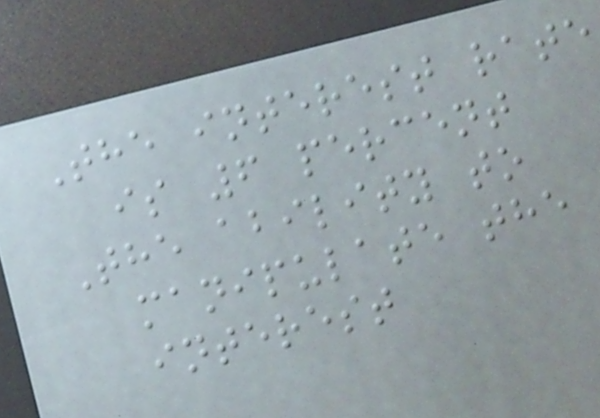The interest rate
is 6 percent
The ability to
manipulate the
interest
